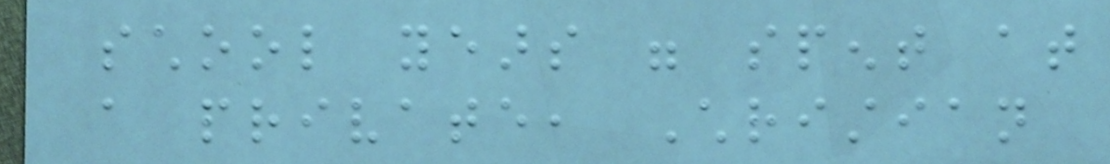school years were spent at
a private, Christian
